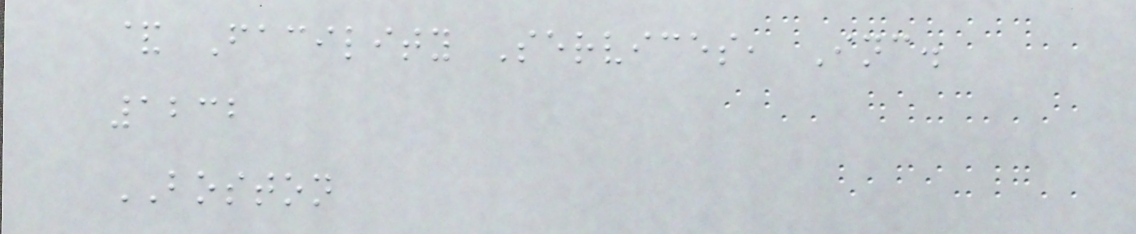& Facility Services, Inc.
1232
BOSTON
